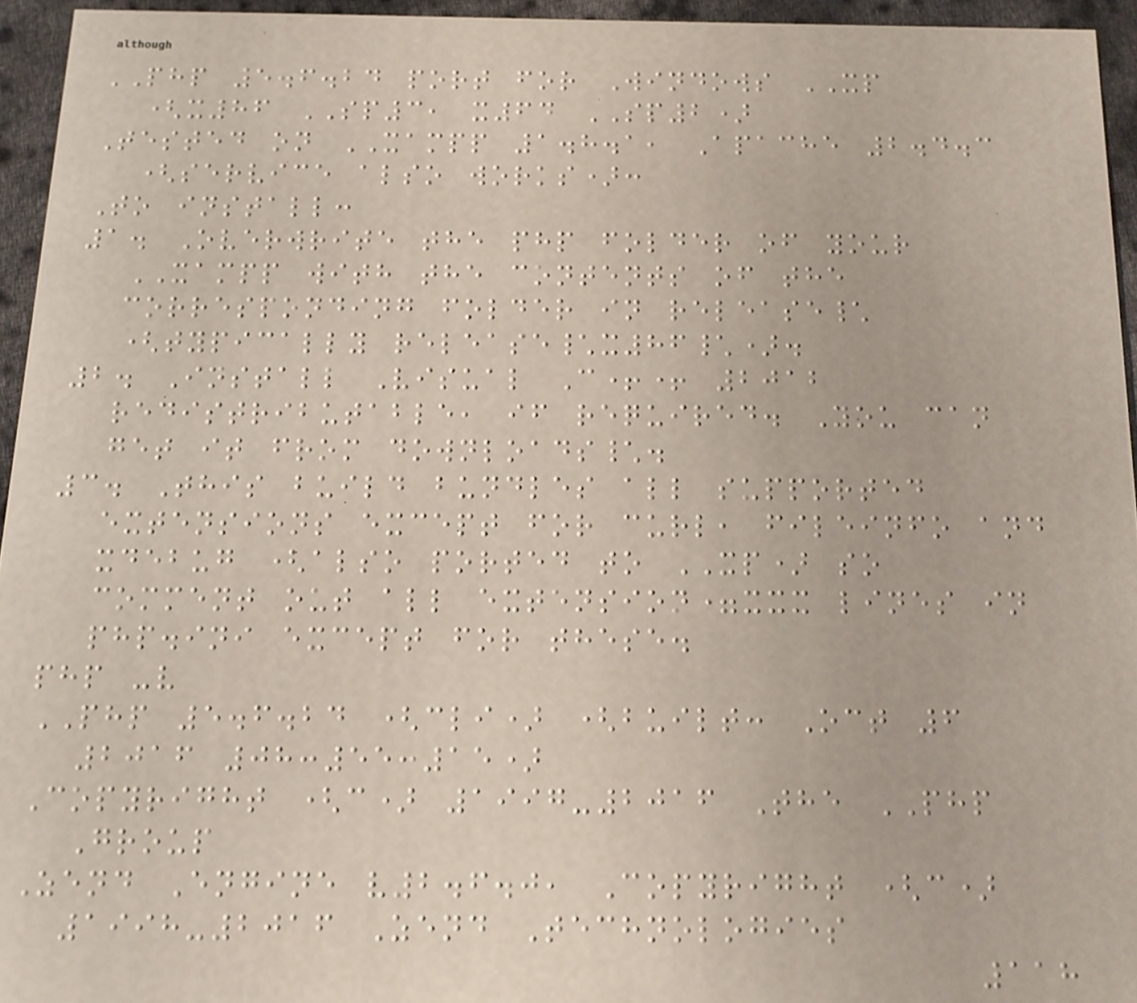PHP 5.6.24 port for Windows XP
(x86 SP3, x64 SP2)
Tested on XAMPP 1.8.1, Apache 2.4.3
(service also works):
To install:
1. Overwrite the php folder of your
XAMPP with the contents of the
corresponding folder in release\
(typically release\x86\).
2. Install Visual C++ 2012
redistributable, if required. You can
get it from downloads\.
3. This build bundles all supported
extensions except for curl, fileinfo and
xdebug (also ported to XP) so
comment out all extension=xxx lines in
php.ini except for these.
php -v
PHP 5.6.24 (cli) (built: Oct 6
2016 08:55:15)
Copyright (c) 1997-2016 The PHP
Group
Zend Engine v2.6.0, Copyright (c)
1998-2016 Zend Technologies
118
